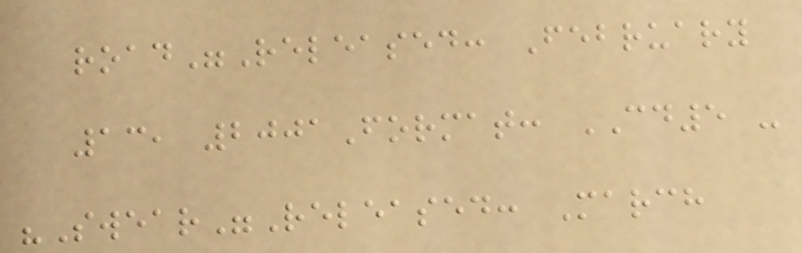road"Released: February
13, 2001Format: CD5 -
"Swear"Released: March
